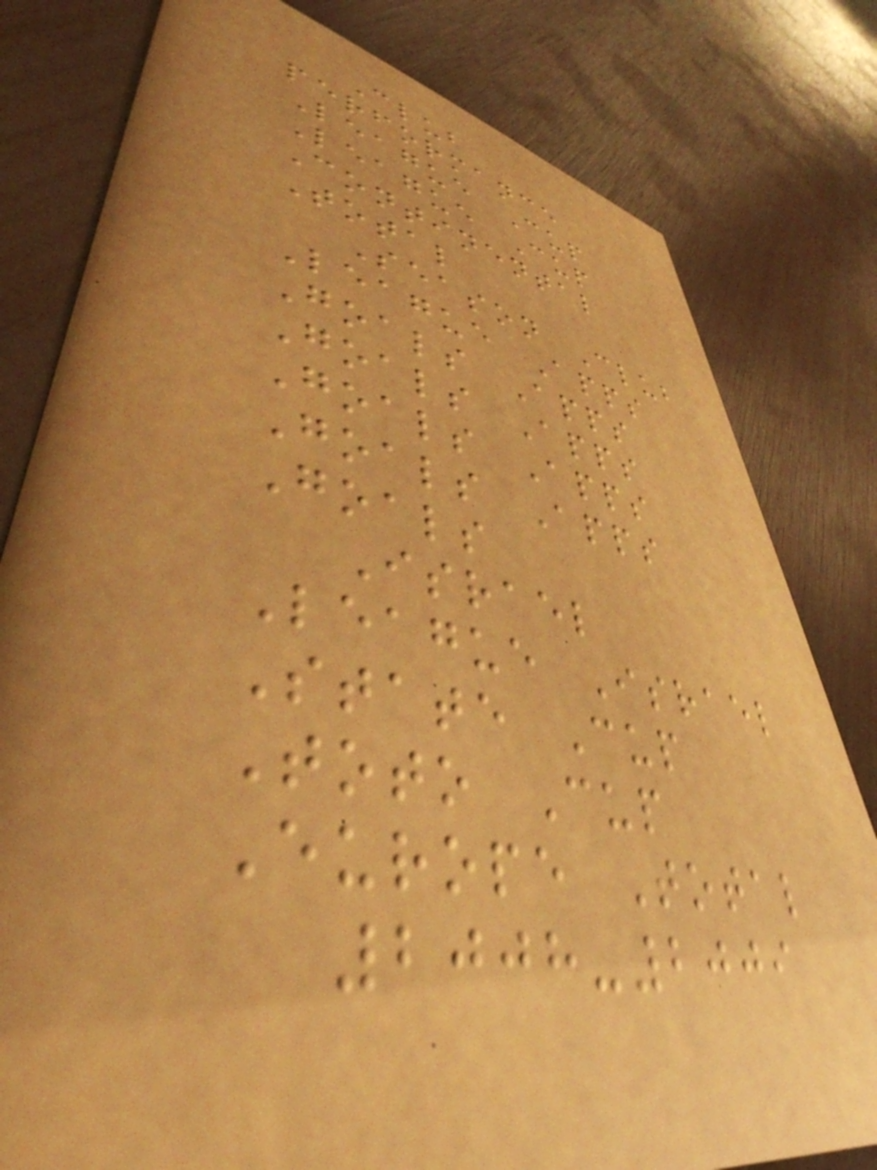Club
performance
League Cup
League Cup
Continental
Total
Season Club
League Apps
Goals Apps
Goals Apps
Goals Apps
Goals Apps
Goals
Israel
League Israel
State Cup
Toto Cup
Europe Total
2008-2009
